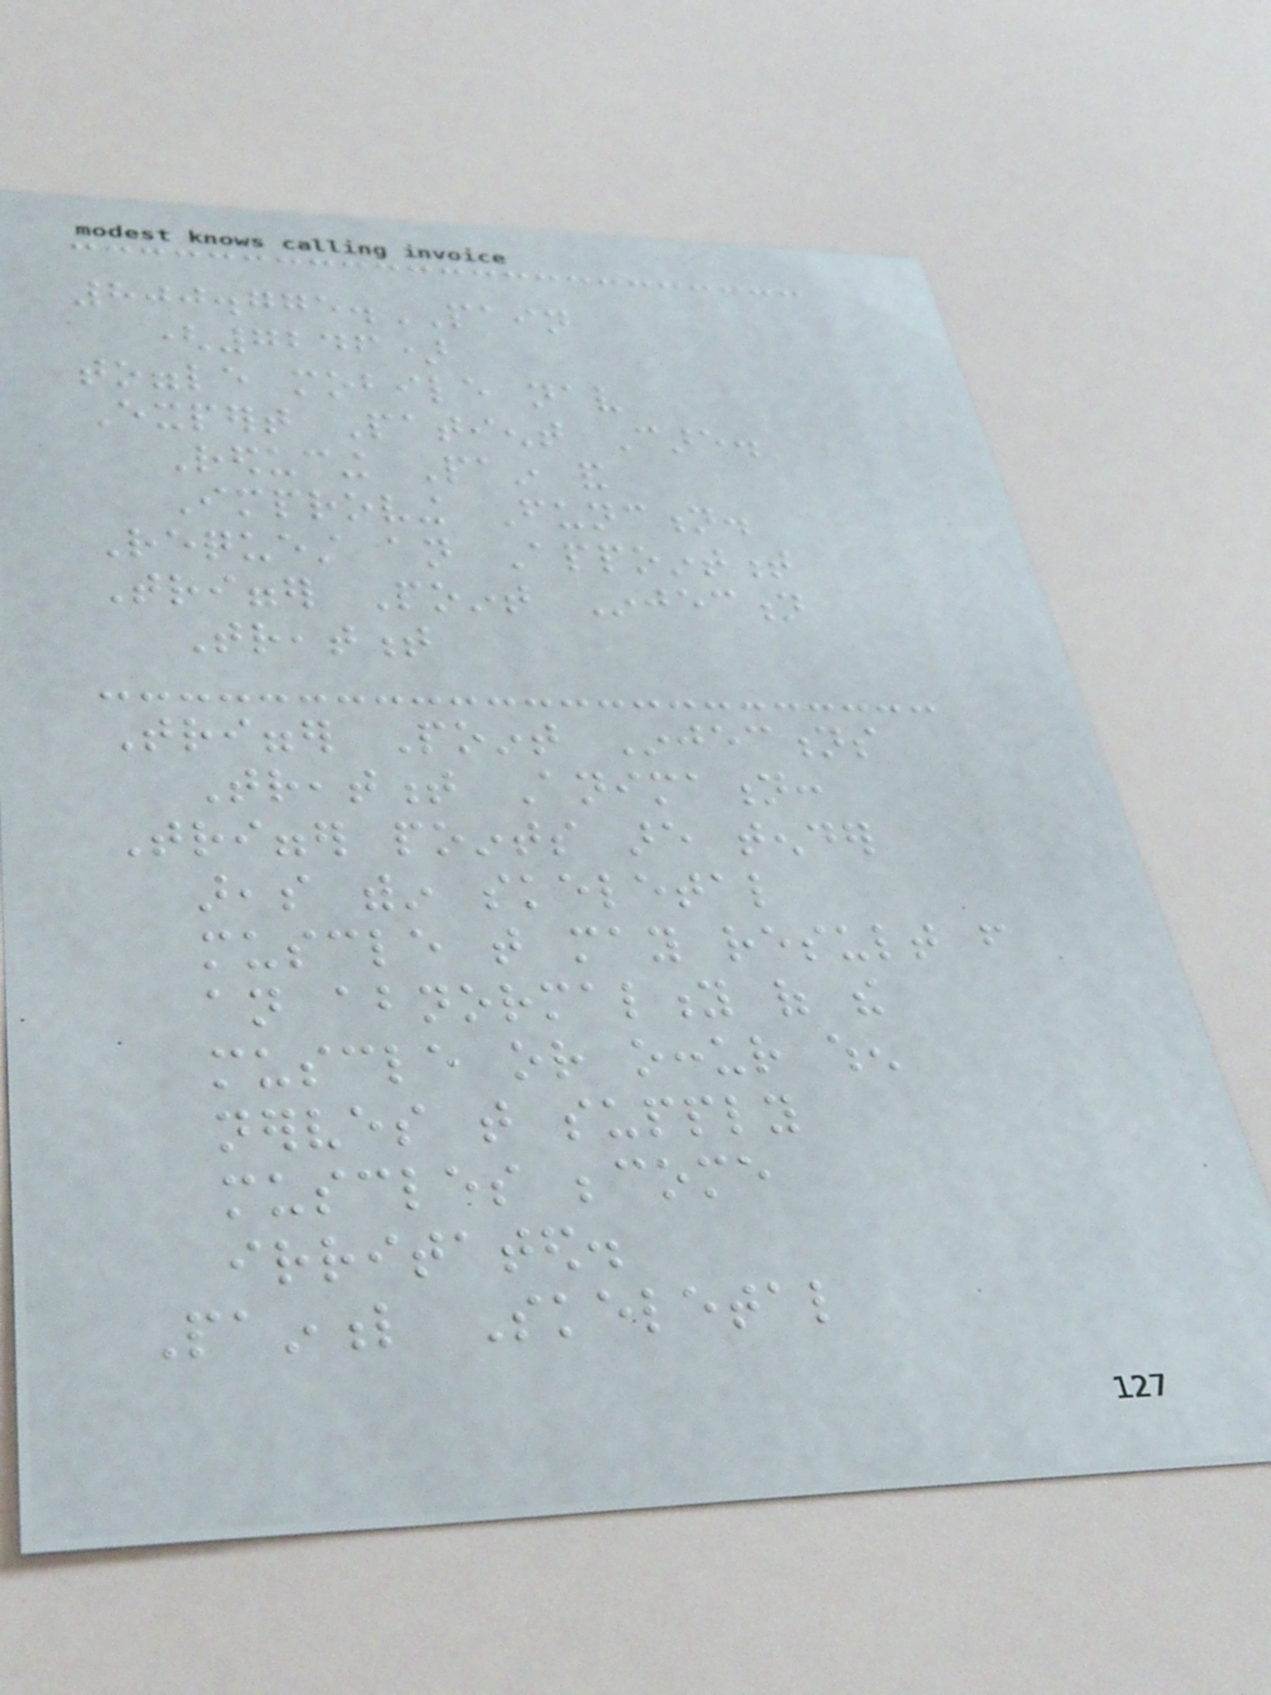800.775.PAIN
(7246)
toggle mobile nav
Expert Patient Care.
Reducing Pain and
Improving Function.
Request an Appointment
Trigger Point Injection
Treatment
Trigger Point Injections
Treatment Animation:
Trigger points are tender
areas within skeletal
muscle that may result from
an abnormality of the
muscle or occur when
nerves that supply
muscles become
irritated.
Painful Skeletal
